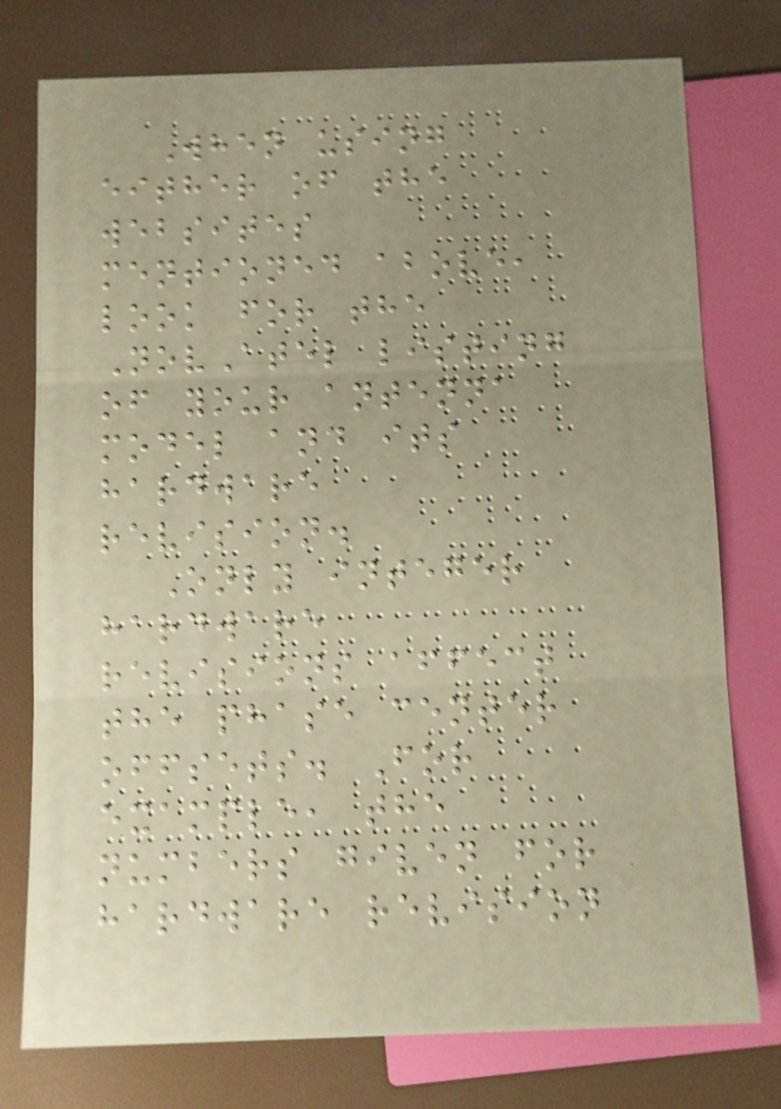When using
either of the
websites
mentioned above,
look for the
NovAtel listing
of your antenna
model and its
hardware
revision.
Only integer
hardware
revisions affect
the phase center
offsets. For
example, the
numbers given for
hardware revision
